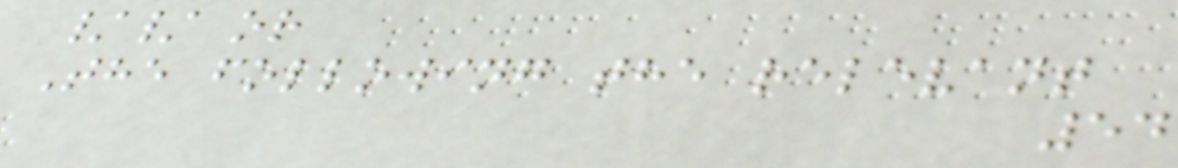// or
The following the relevant
54
